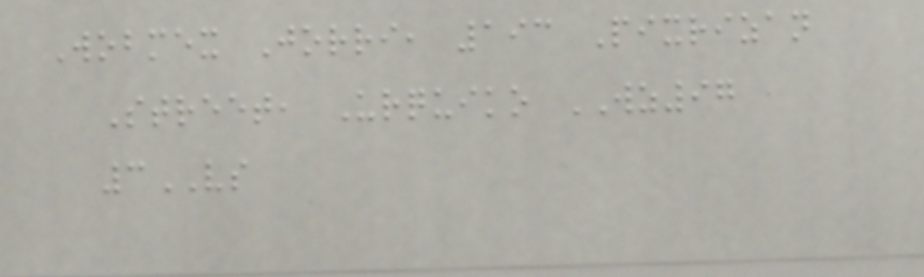Wobmex Jorri, 193 Pixrizan
Street, Urquiko WZ97
3VS
